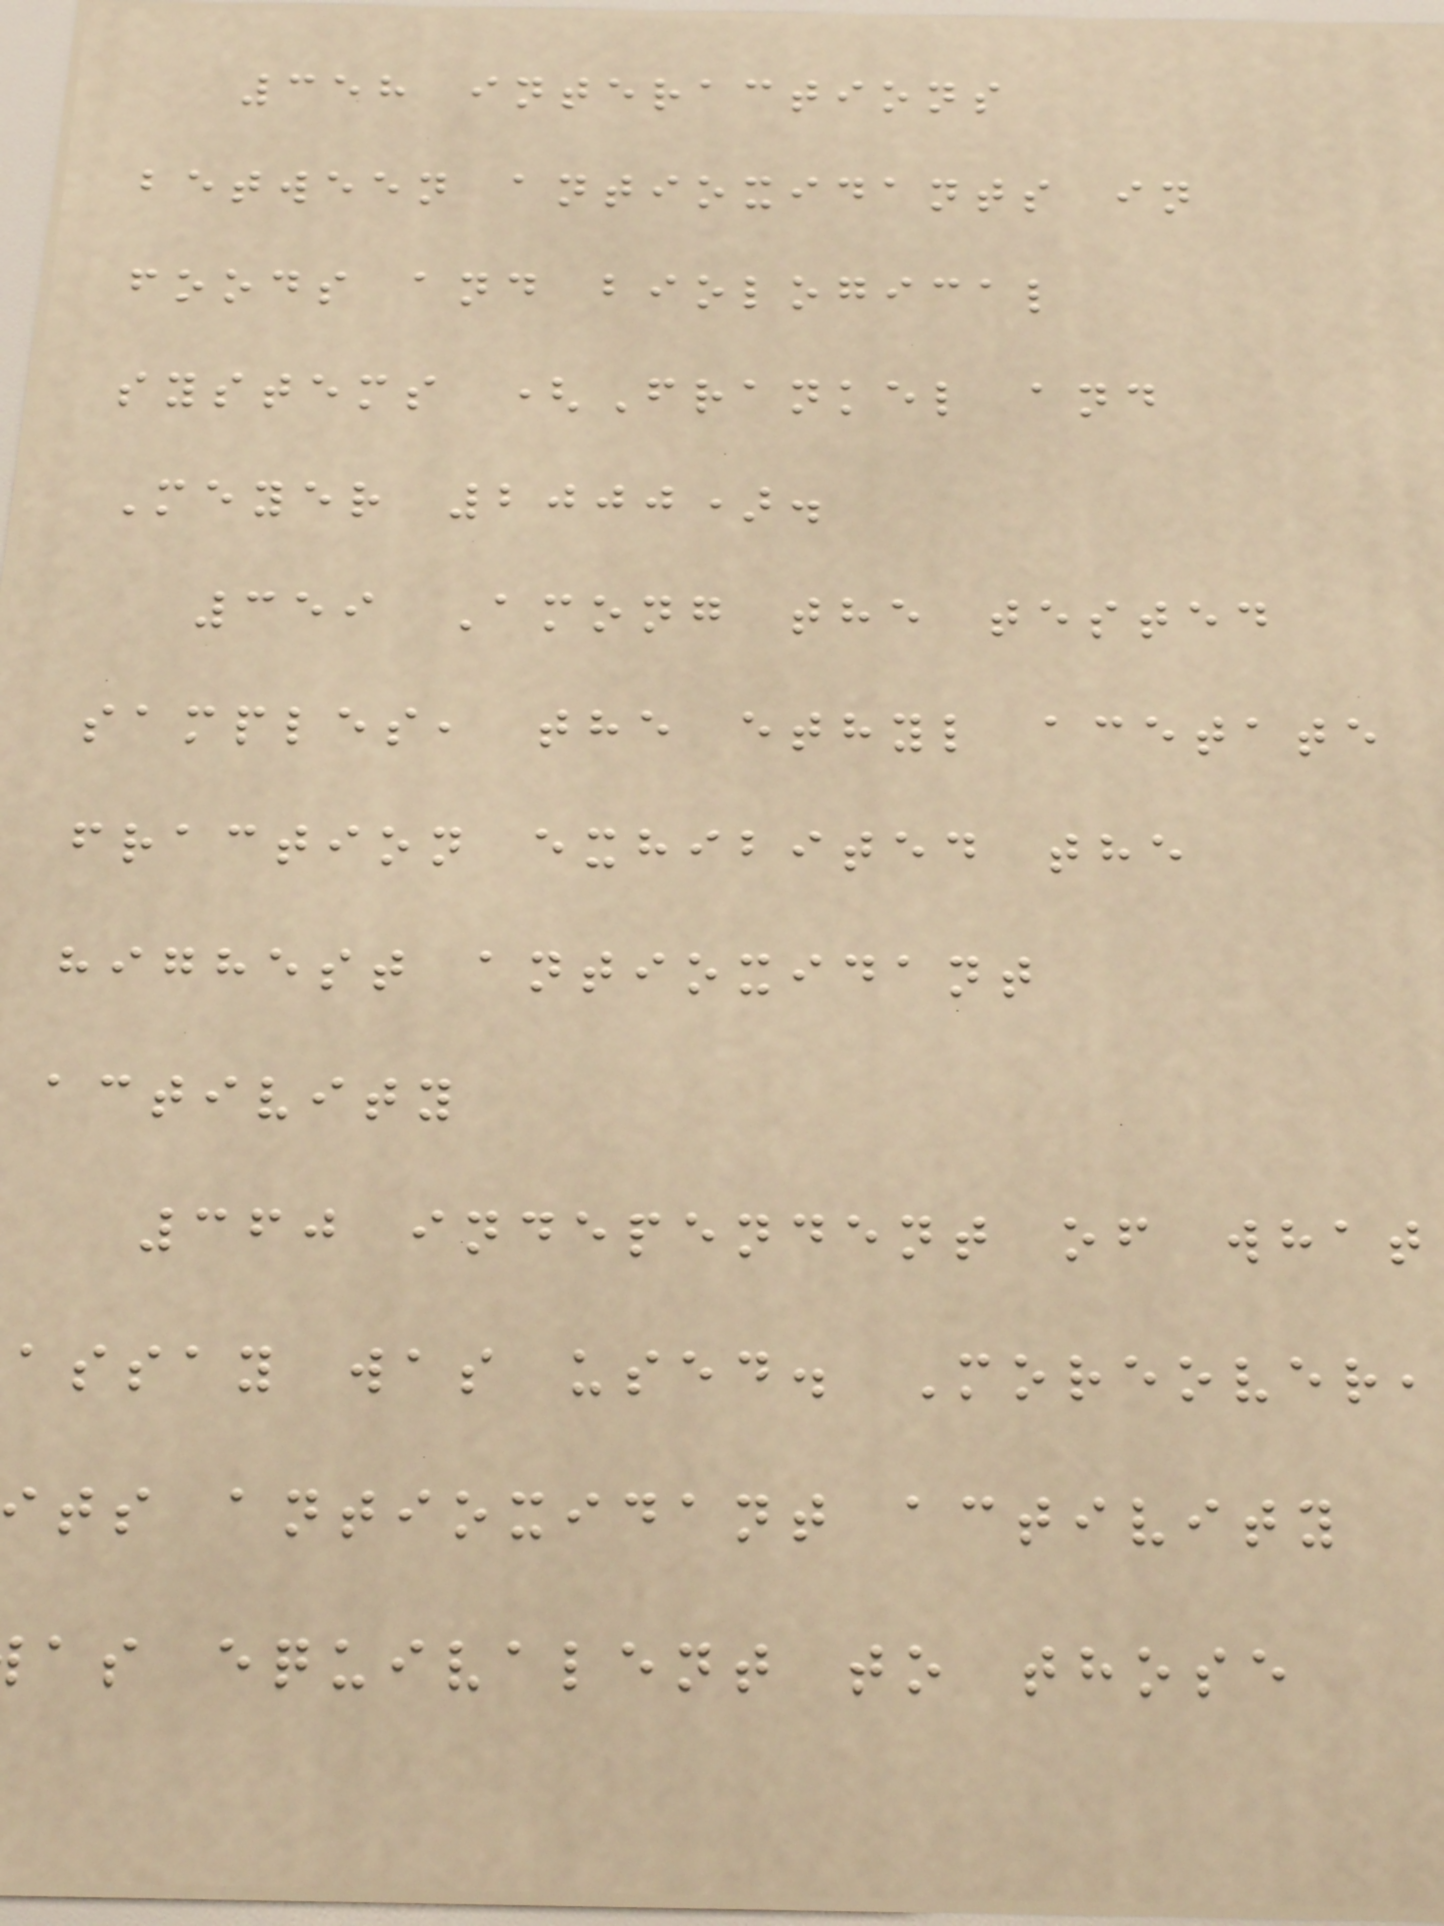358 interactions
between antioxidants in
foods and biological
systems (Frankel and
Meyer 2000).
359 Among the tested
samples, the ethyl acetate
fraction exhibited the
highest antioxidant
activity
360 independent of what
assay was used. Moreover,
its antioxidant activity
as equivalent to those
